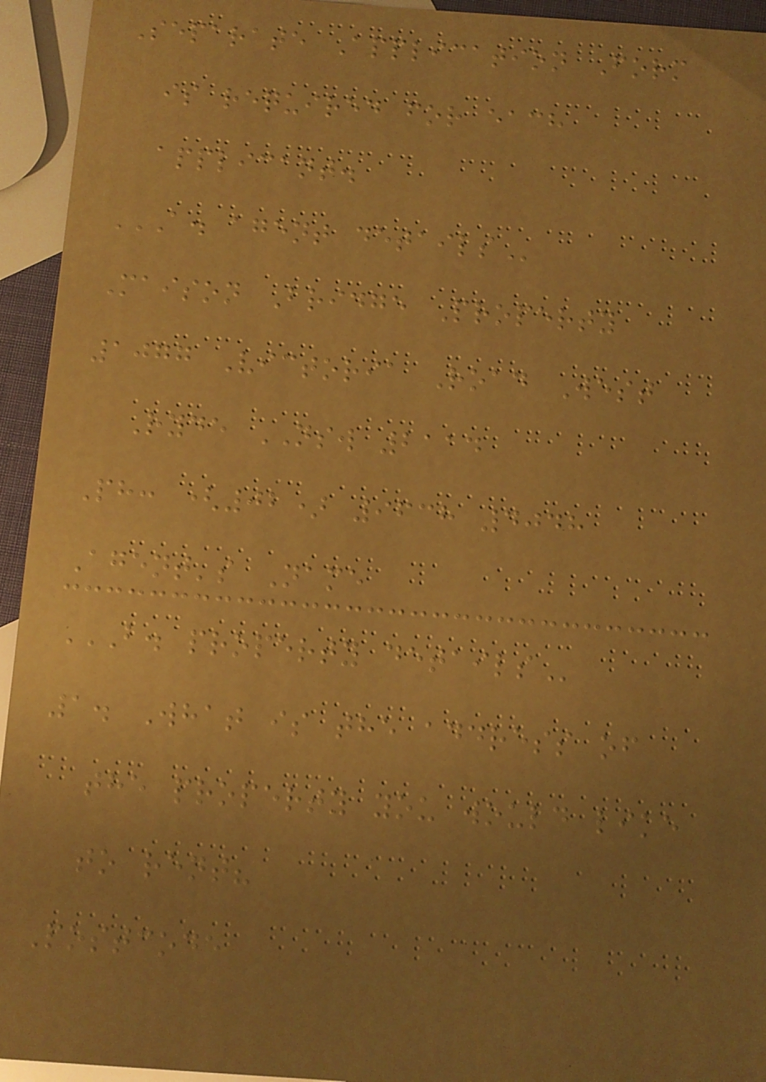Separate Application Form
is required for each
applicant.
A. AGENT DETAILS
Maison Bridge Property
1077 Victoria Road West
Ryde NSW 2114
Ph: (02) 9638 4048
Agent's Name
B. PROPERTY DETAILS
1. What is the address of
the property you would like
to rent?
Postcode
